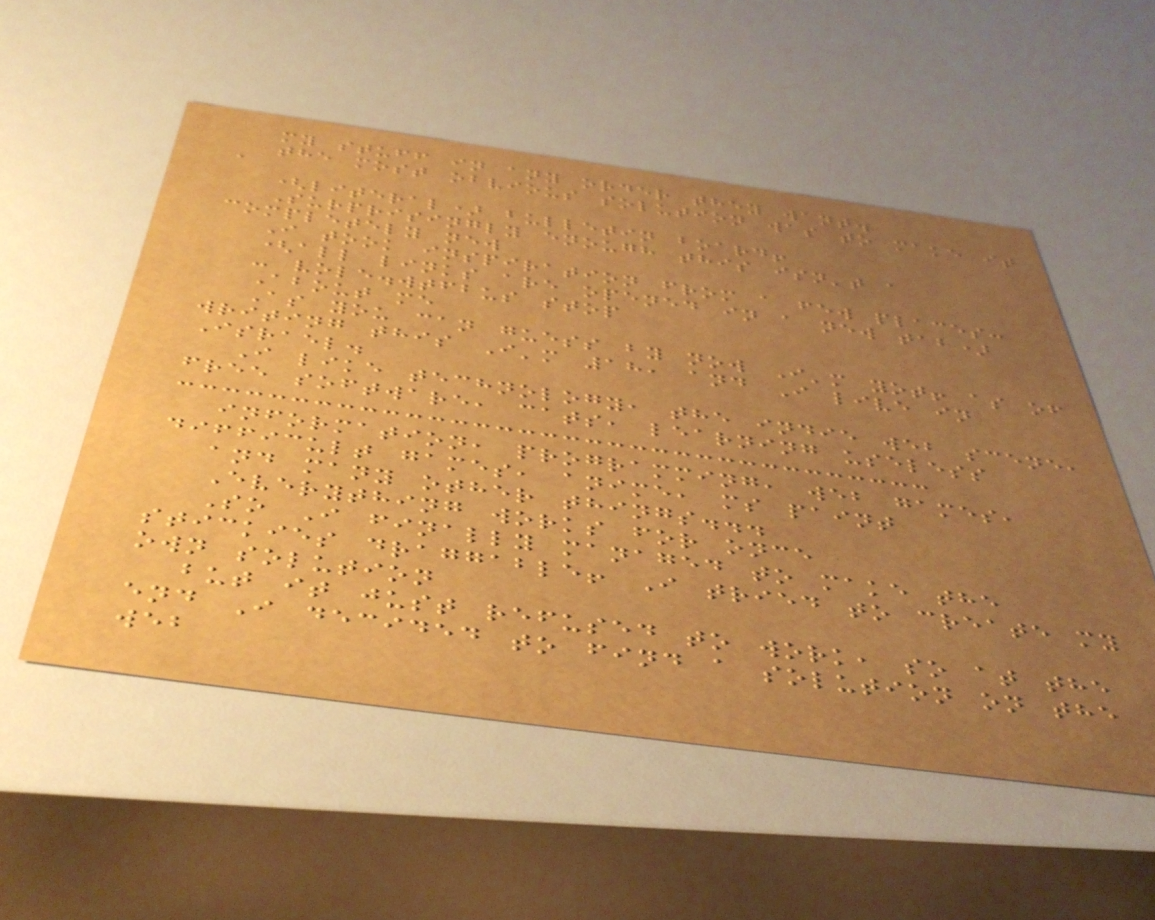my stuff in any order they want.
the most obvious solution was to make it
a
(literal) bulletin board!
Surprisingly enough this isn't a
completely new
I took inspiration from a few places:
(all links are opened in a new tab)
- vole.wtfbus stop
About me
As you can guess by now I'm yot! as of
writing this I'm 18, and I live in
Israel.
I like technology, the indie web scene,
free software, cats, learning useless
information, programming, web games,
difficult games, anime, ms paint
and many other things...
Everything works for once
So I finally managed to make the
stickies draggable! I tried to create my
own solution
but it just refused to work, so at the
end I decided to find a solution on the
web
